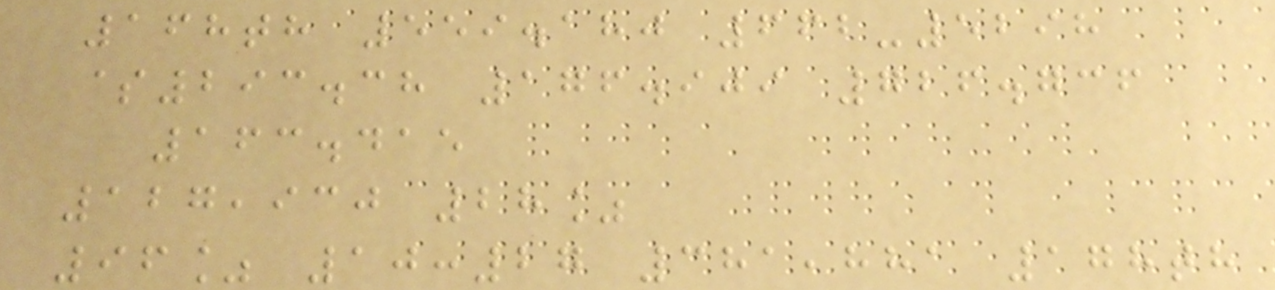168th 559.180 662-5298
$293.38 176.909 726.736
163.415
127,930 28%
96% 10:27 381,881 178th
